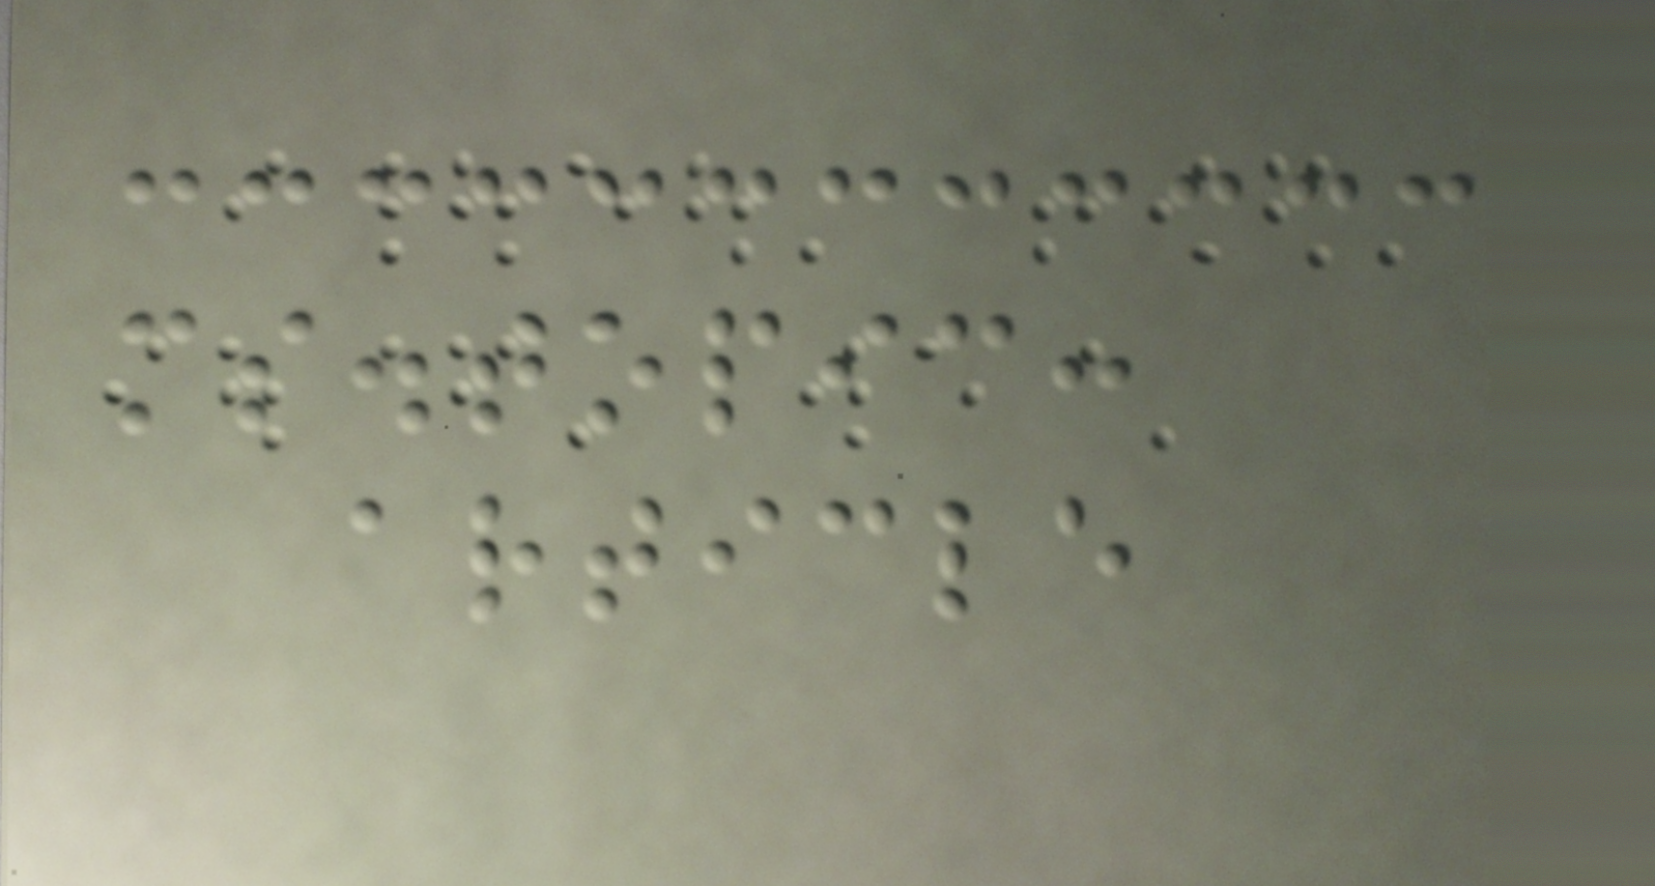ms.topic:
article
